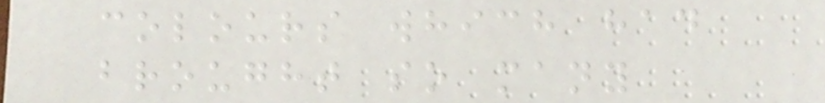colours which had
brought so many
